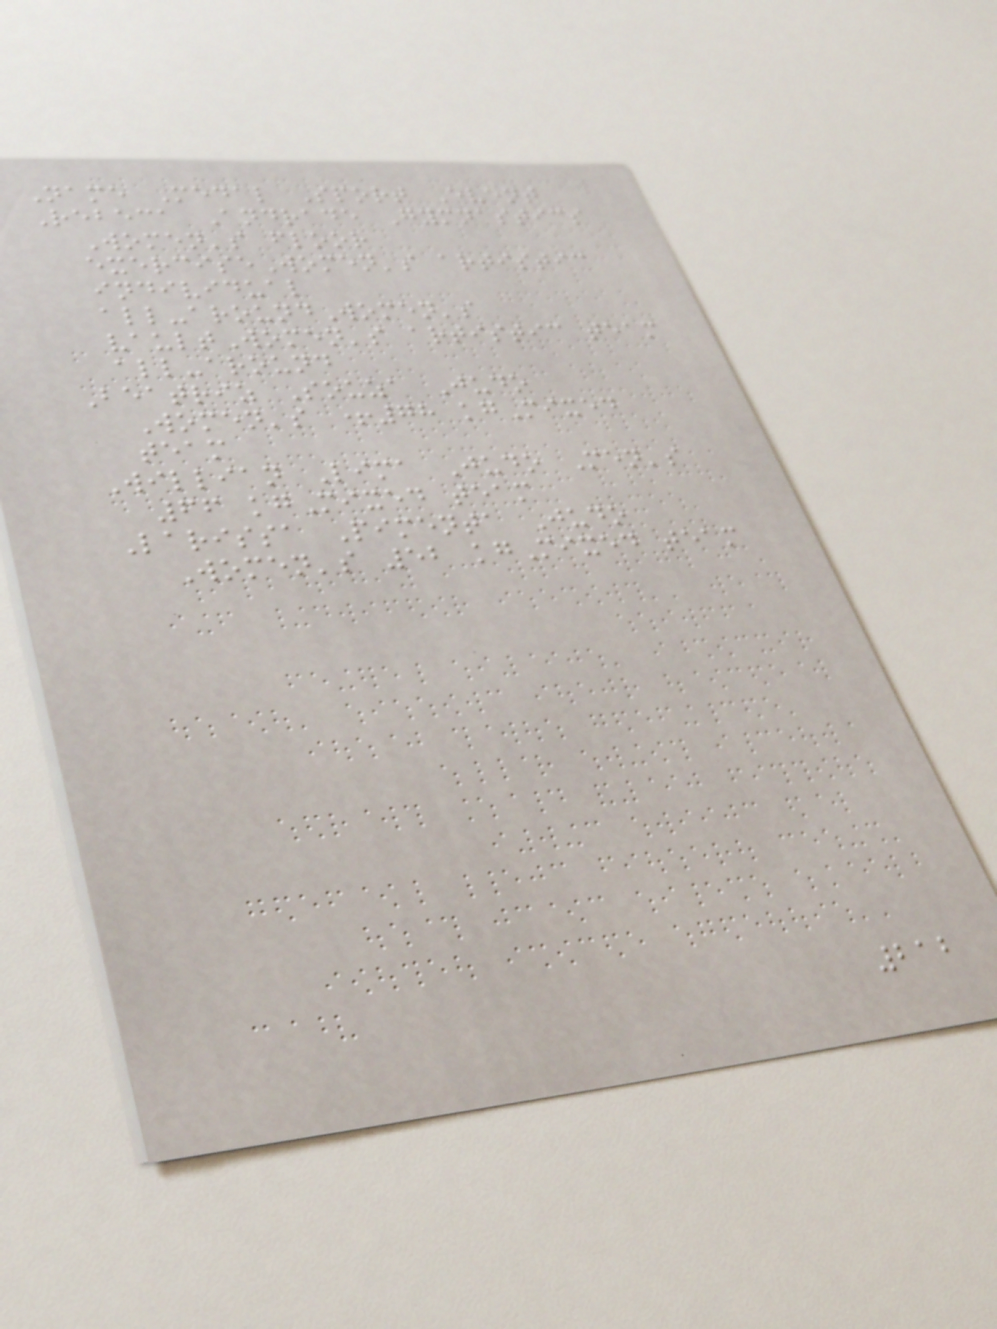Name Medal Sport Event
Rebeca Andrade Gymnastics
Women's floor
exerciseWomen's artistic
individual
all-aroundWomen's
vaultWomen's artistic team
all-around
Beatriz Souza Judo
Women's +78 kgMixed
team
Willian Lima Judo Men's
66 kgMixed team
Larissa Pimenta Judo
Women's 52 kgMixed team
212
